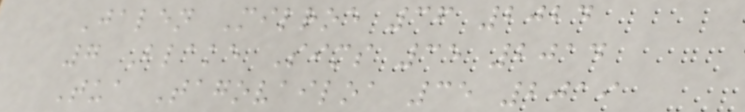Jalen Milroe 36 2024
7 Blake Sims 35 2014
Tua Tagovailoa 35 2019
